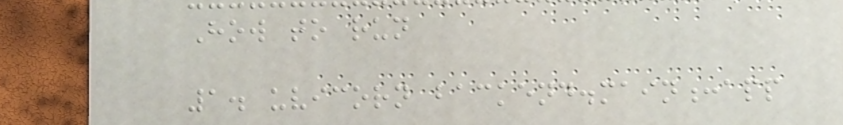How to run
1. uvicorn backend.main:app
